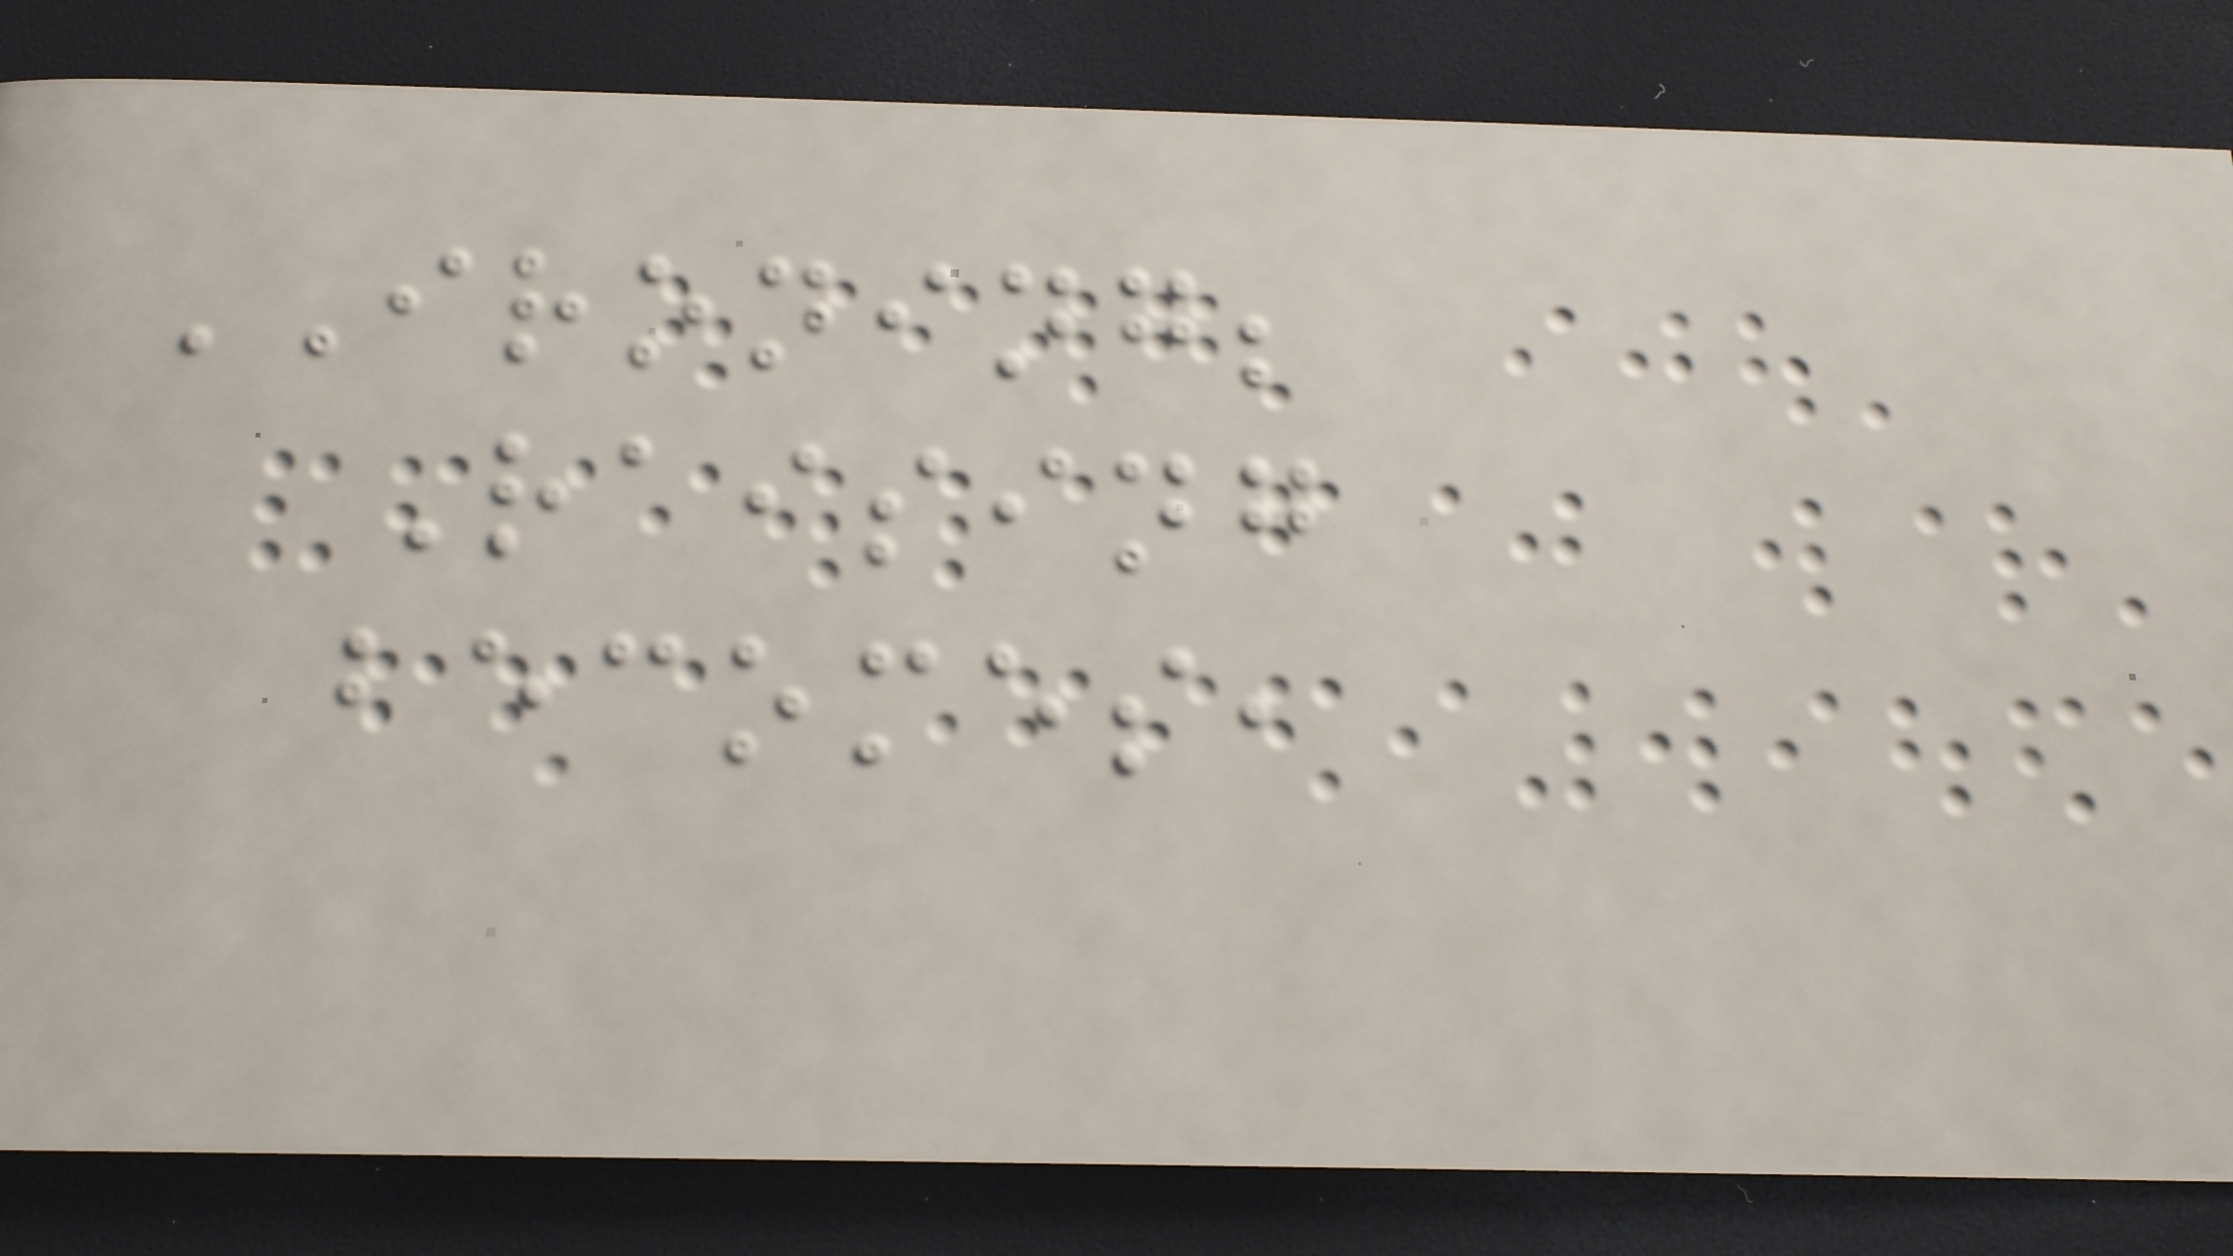IRONING;
Raising
becomes,
